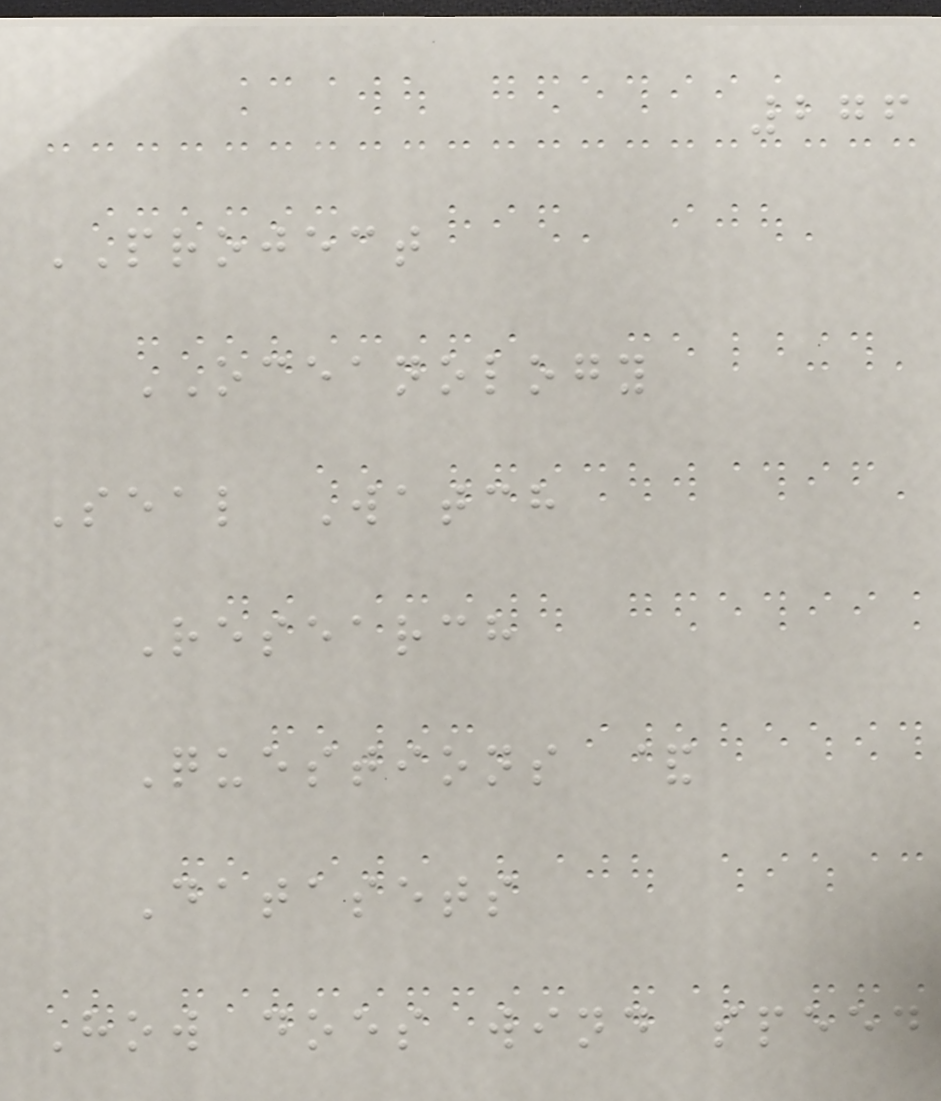276
PROJECT
OCEANOLOGY
Seal Watch
Research
Questions &
Datasets
How does wind speed
